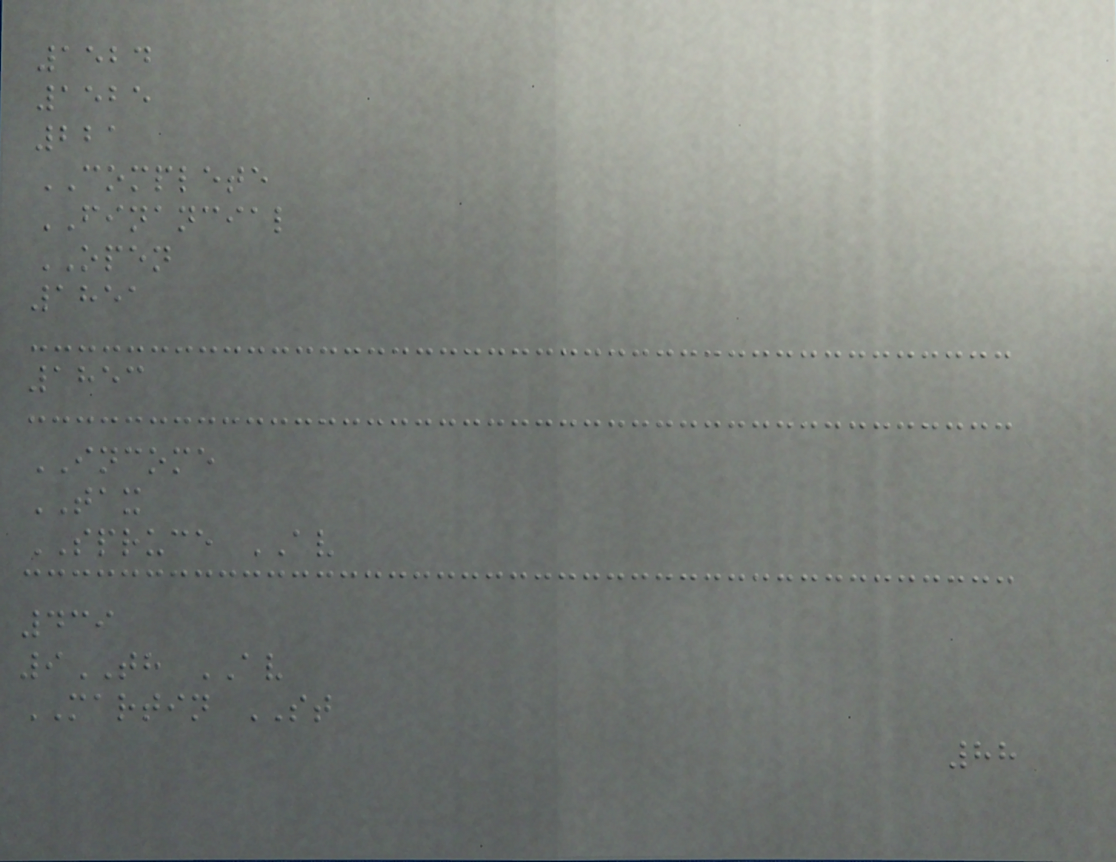1524
1525
221
COMPLETE
FINANCIAL
OPEN
1851
1853
INCOME
TAX
SPRUCE AV
439
9TH AV
MARTIN ST
88
